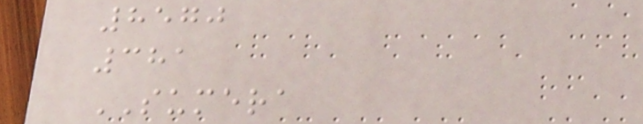8570
381
SUMERA
